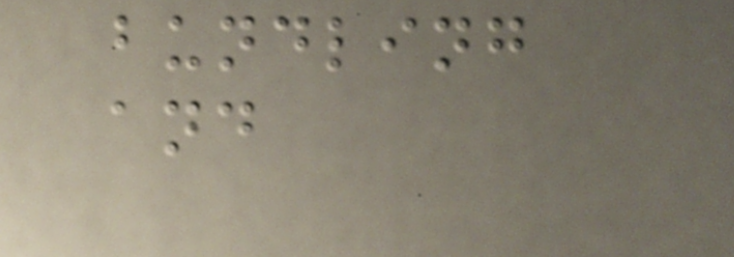bundling
and
